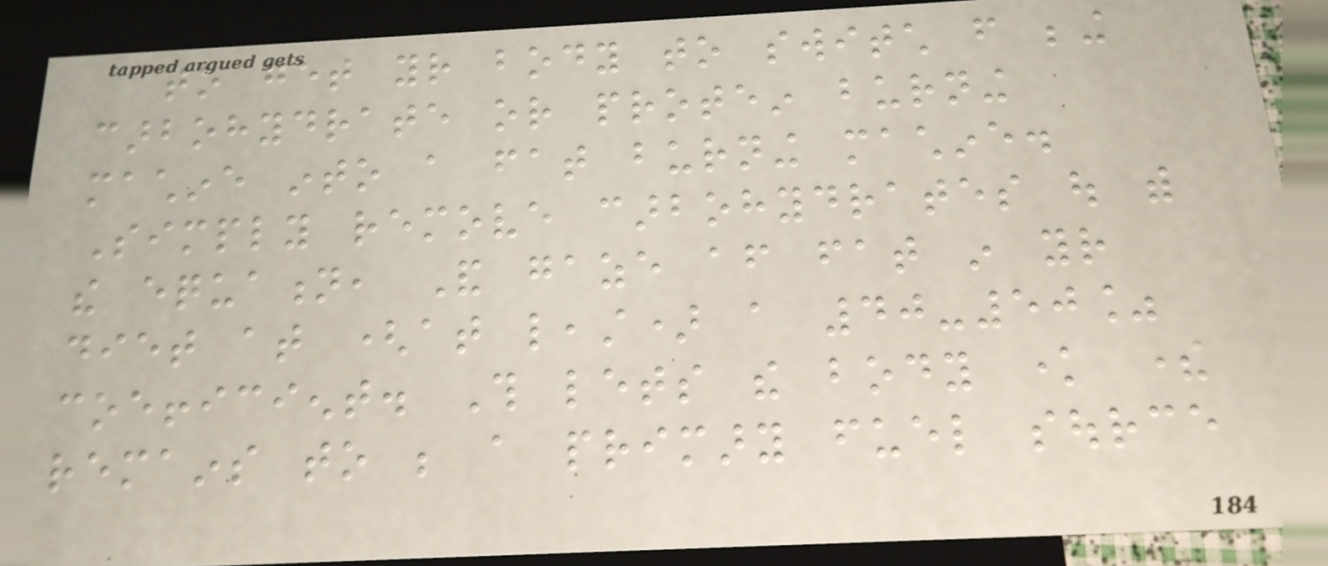to get your body to switch from being
carbohydrate or protein burning
machine into a fat burning machine.
Simply remove carbohydrates out with
the equation, And gaze after fat in your
diet at (at least) a 40-50%
coefficient. This lets the body know there
remains to be a primary fuel source
